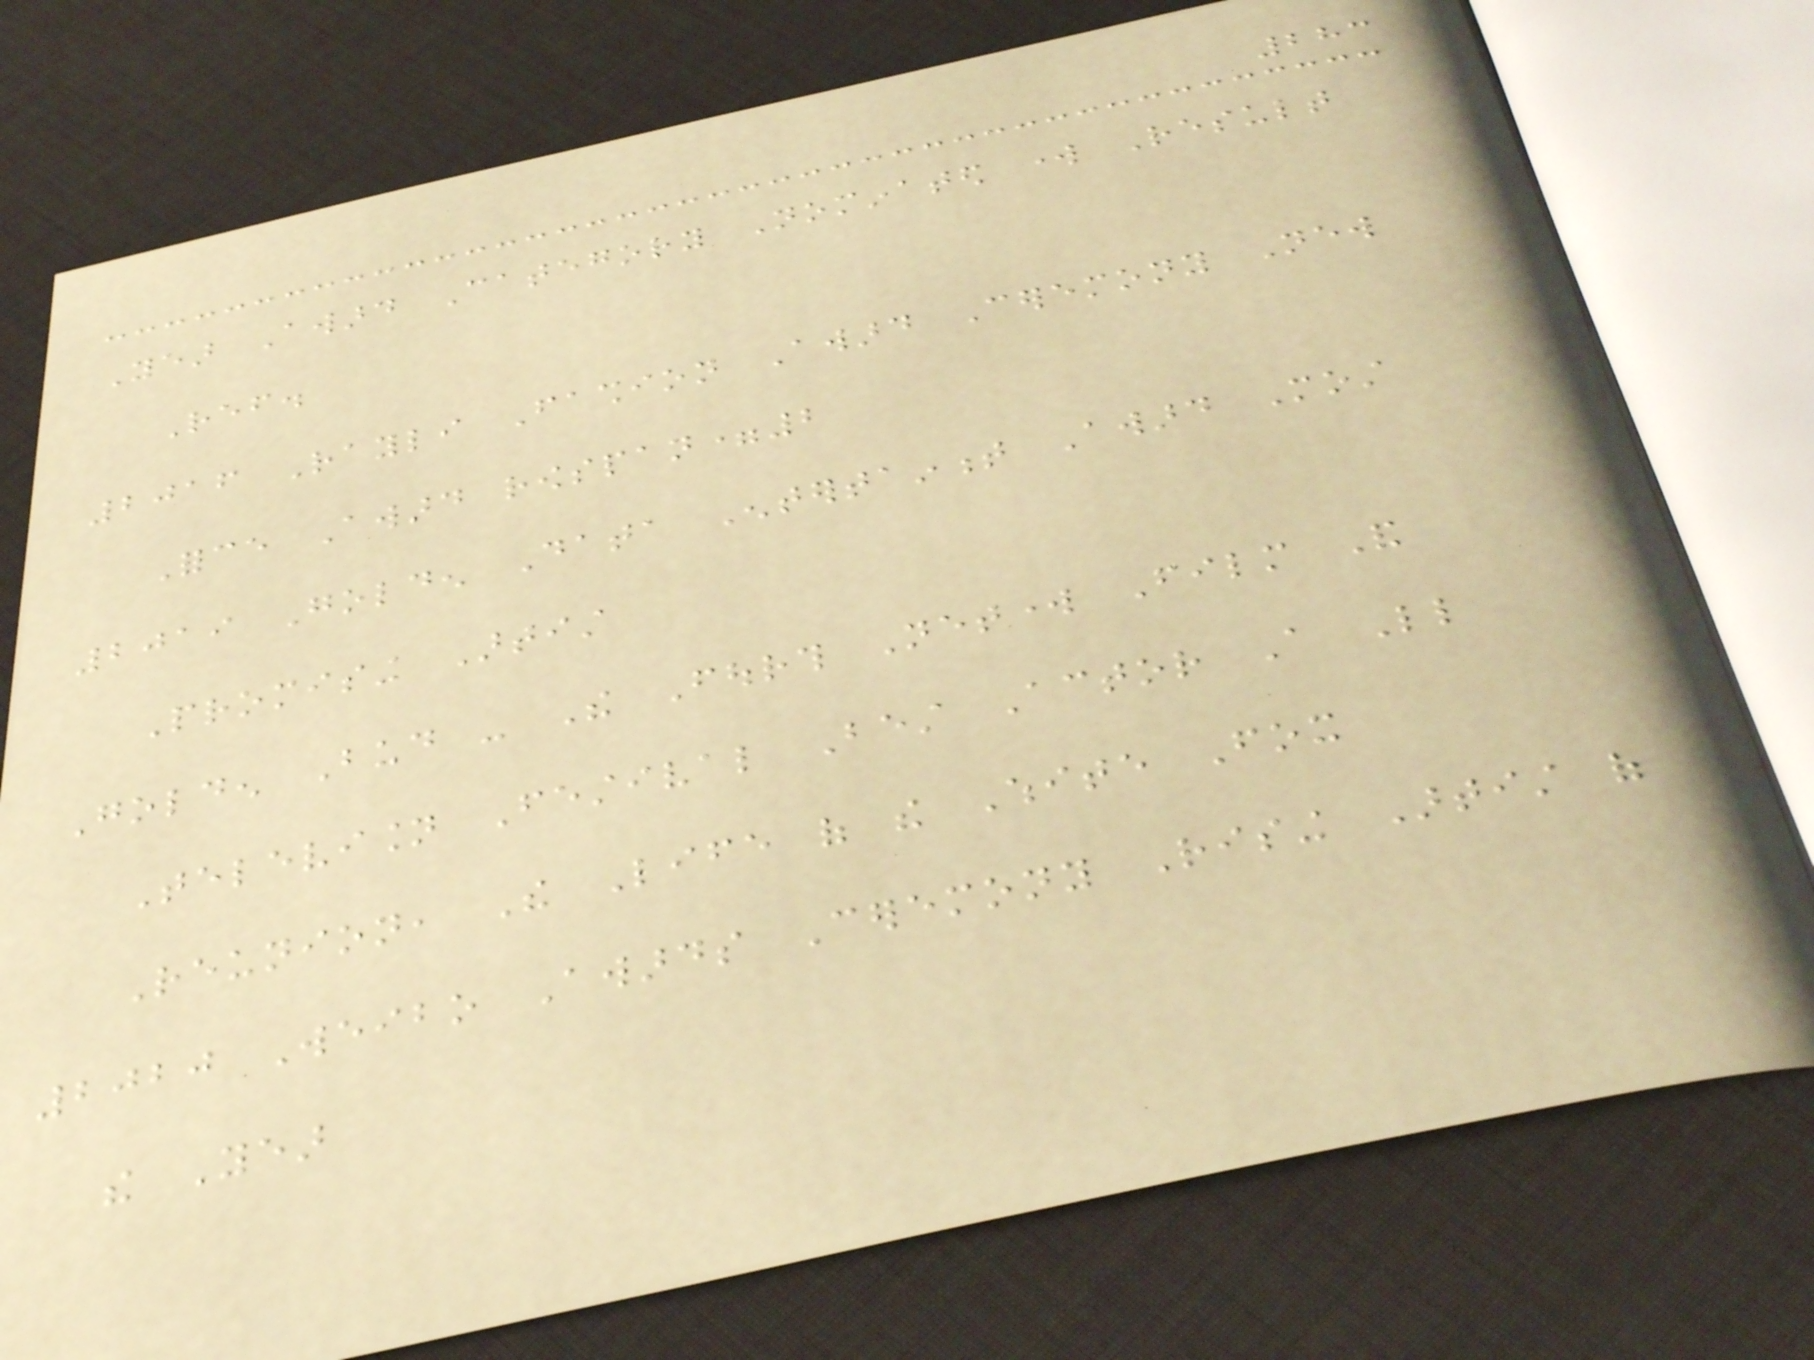283
Year Award Category Nominated work Result
Ref.
2016 Rayli Fashion Award Ceremony New
Force Award rowspan=2
2019 Golden Data Entertainment Award Most
Promising Artist
Golden Bud - The Fourth Network Film And
Television Festival Best Actor A Little
Reunion, The Life of the White Fox
2020 Weibo Awards Ceremony Rising Artist of
the Year
